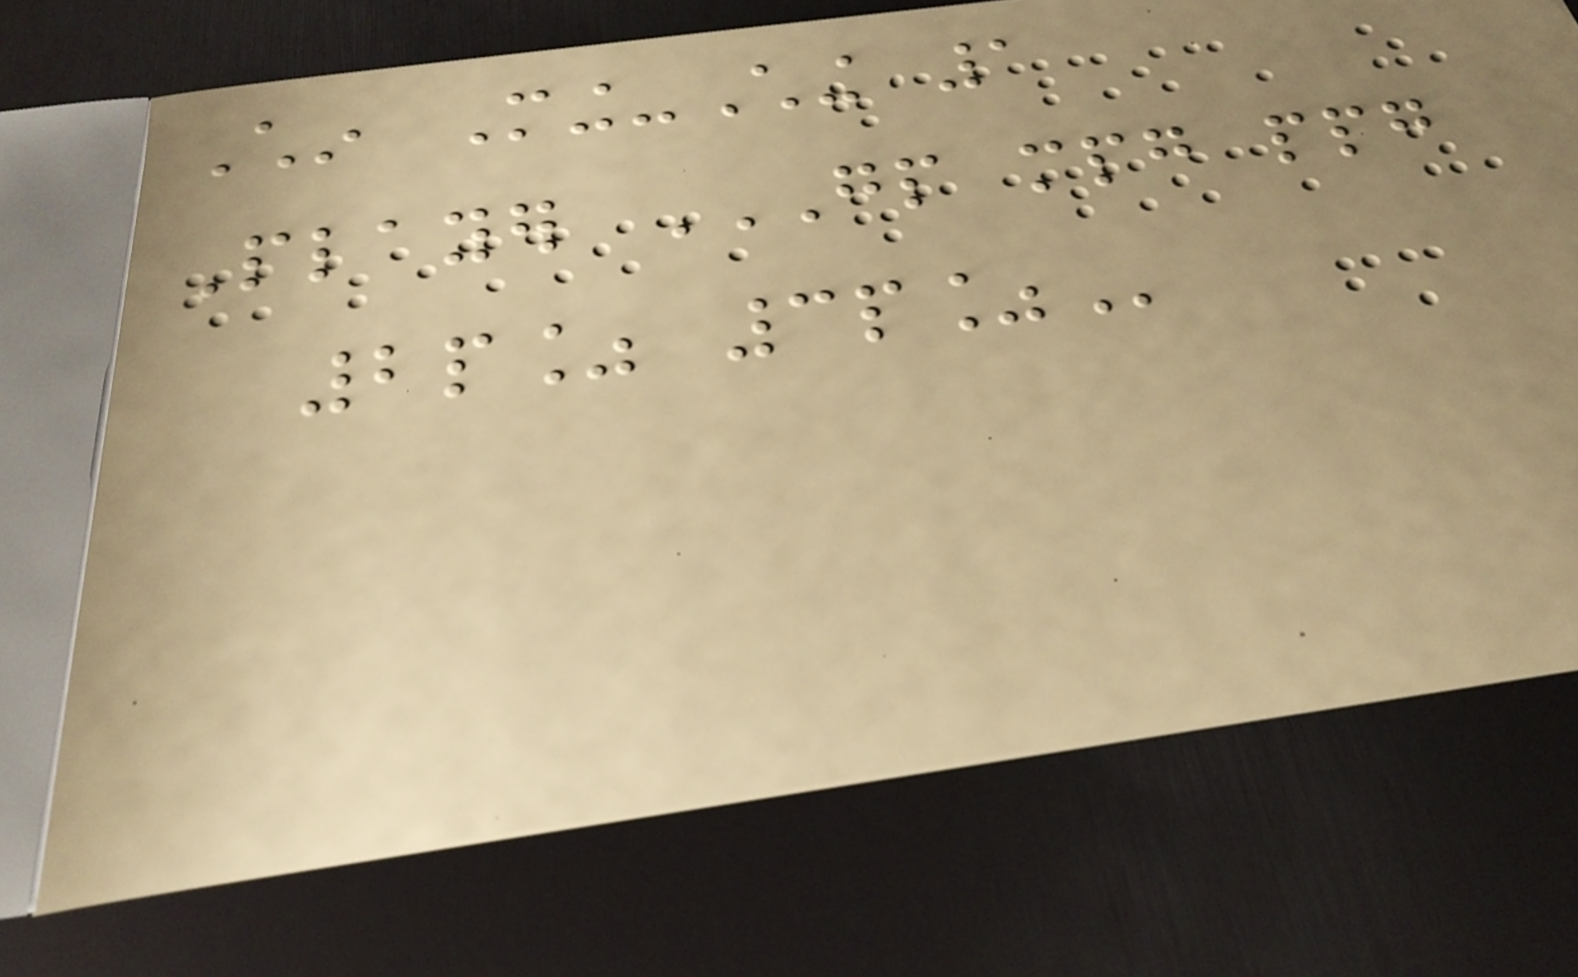Chin Ming-Ching 1
Player GP MPG PPG
2P% 3P%
